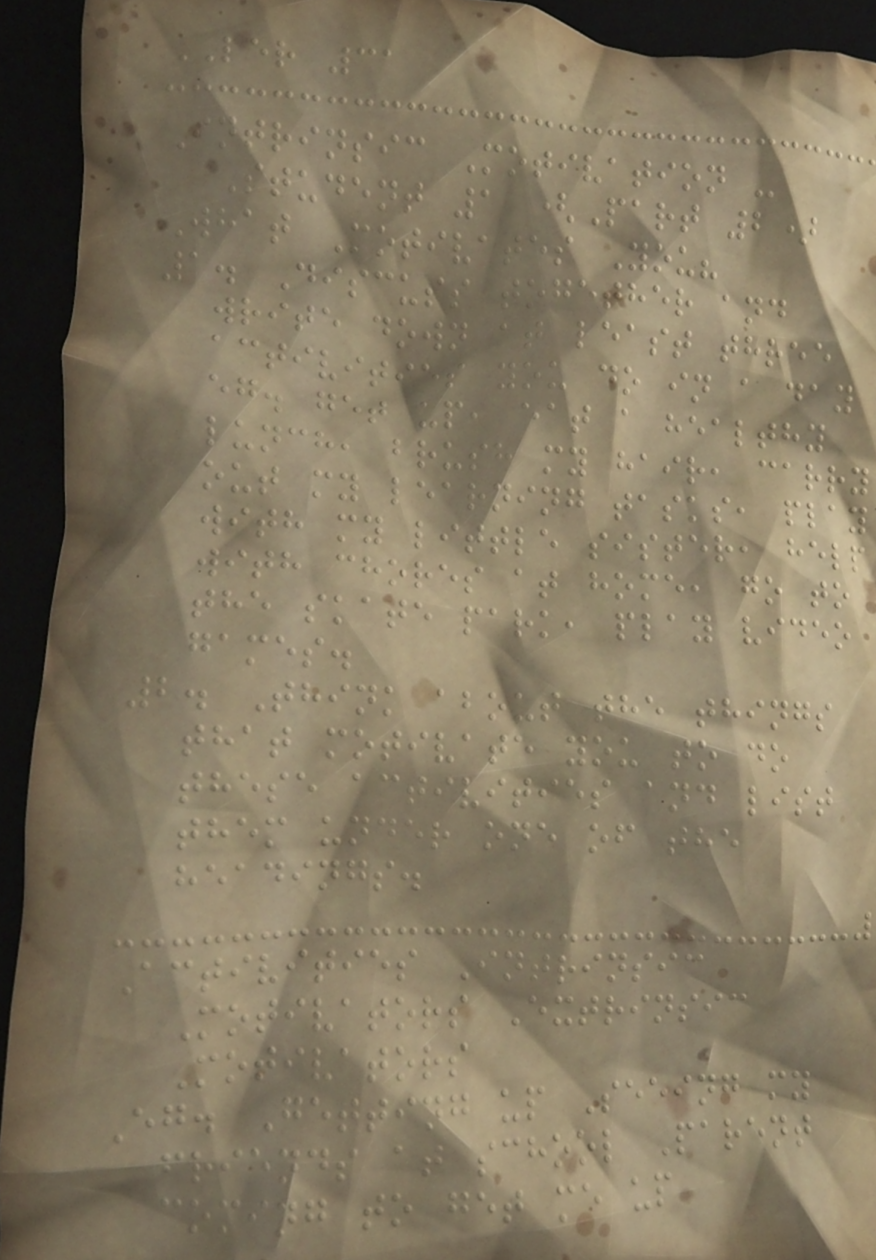LER 31
Intrinsic Motivation -
Student 1 (Part 2)
What Motivates You?
1. Discuss together and
write down at least three
activities you do in a day
eg. get up, eat a healthy
lunch, brush my hair, carry
out my learning tasks, play
with my little sister, help
with chores at home, go to
the skate park, play video
games.
2. Think about the things
that motivate you to do
these activities and list
them under one of the
headings.
Activities Intrinsic
Motivators Extrinsic
Motivators
Eg. Getting up Seeing my
friends at school Parent
coming to get me up
